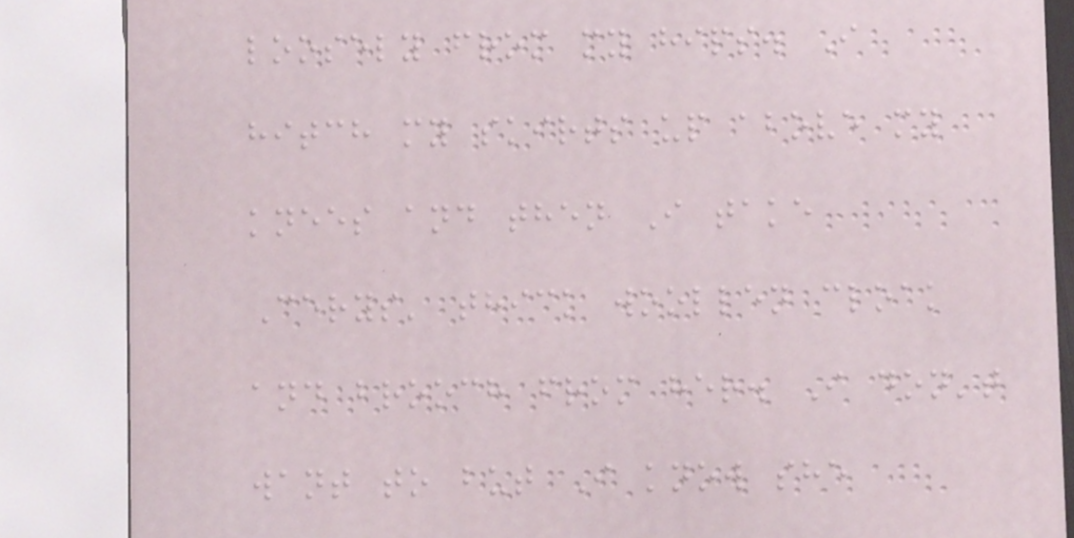loosely from my hips. I
hitch my skirts up above my
knees and then I take
Cerys' thick woollen cloak
and brooch from her. I don't
want to but I know she
